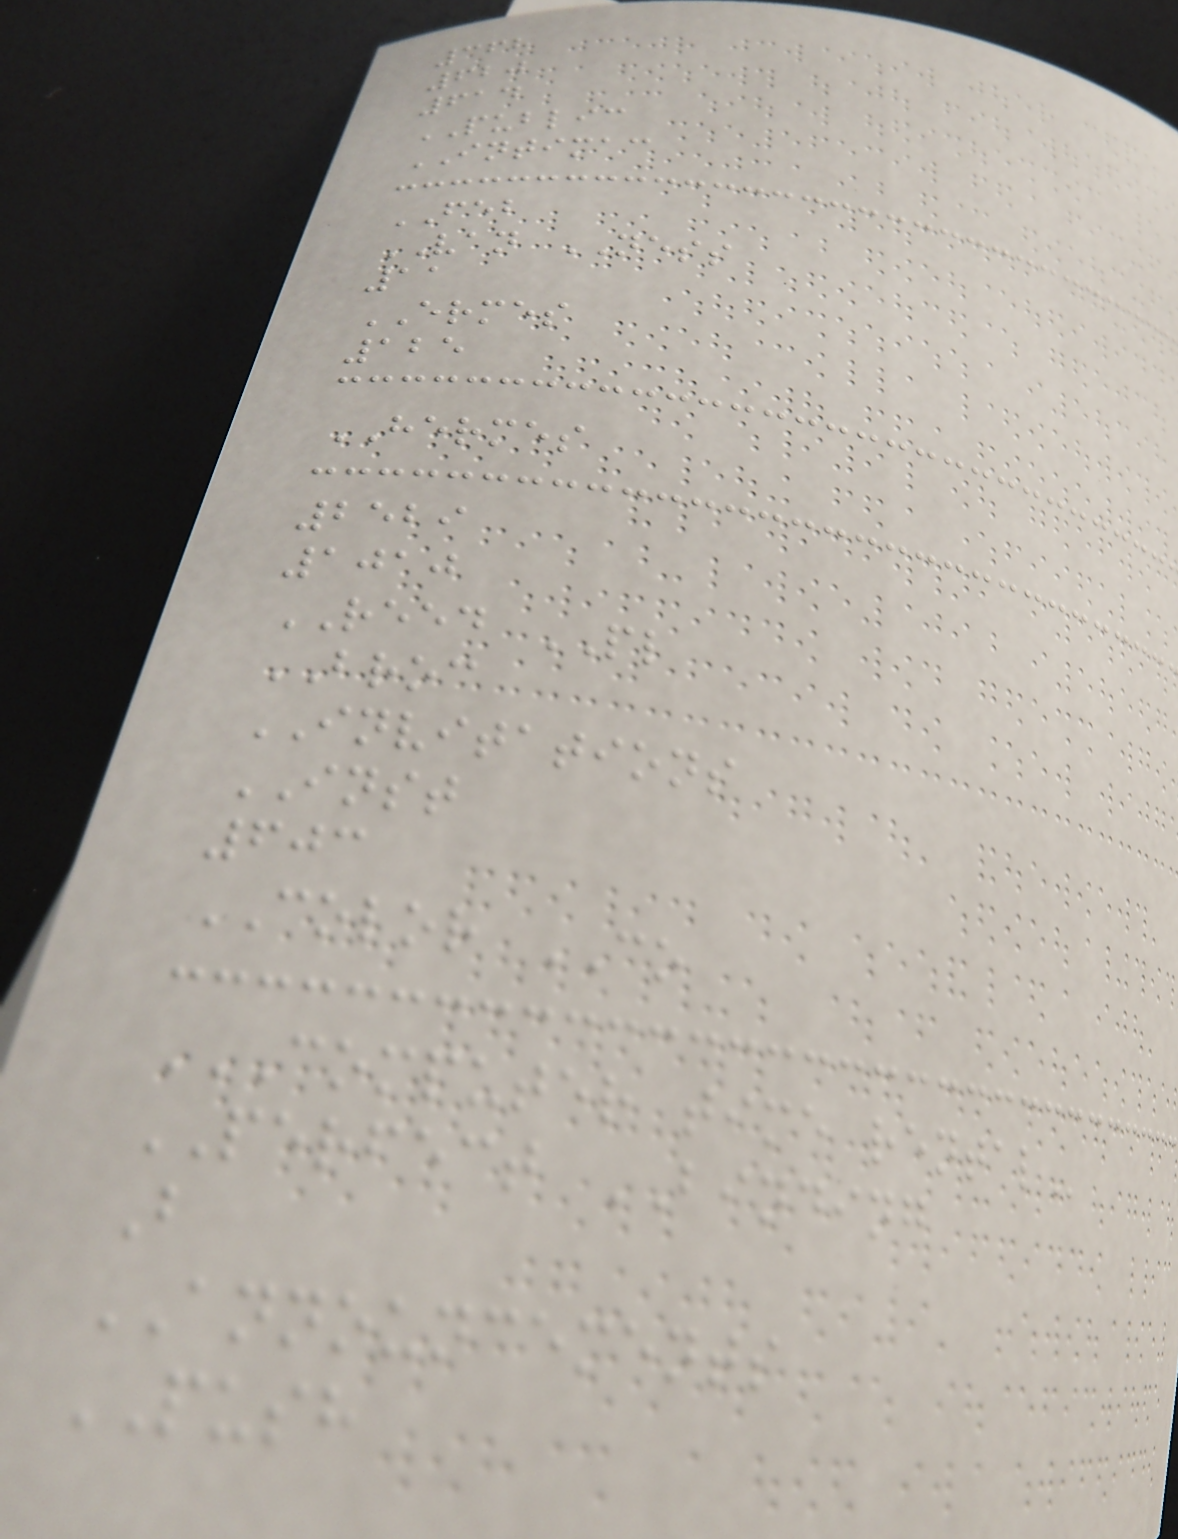368
620
614
PUBLIC
INTIMAC
FEB
VAN NESS
11
ERMES
125
HERMES
2529
1010
REED PL
BROC
INVITATIONS
INST
603
COLOR CO
COMPUTER TIME RENTAL
PERFECT BINDING
B
ANNOUNCEMENTS
PUSH
